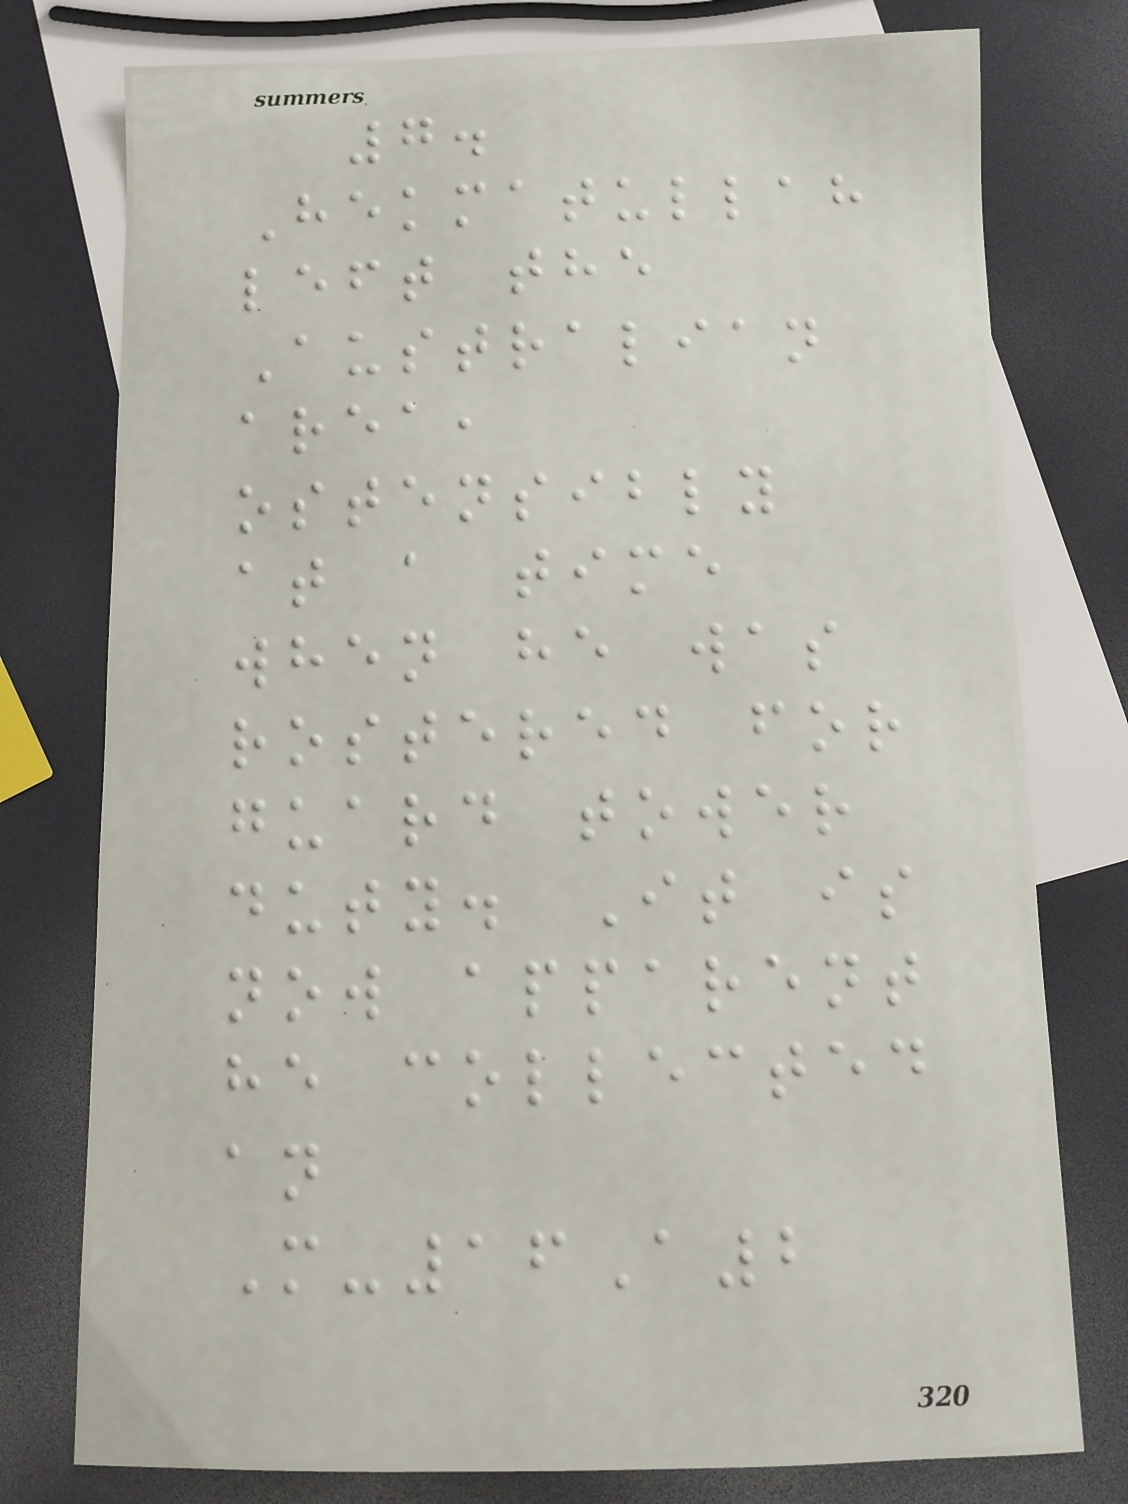7.
Hekmatullah
left the
Australian
area,
ostensibly
at a time
when he was
rostered for
guard tower
duty. It is
now apparent
he collected
an
M-16A2
